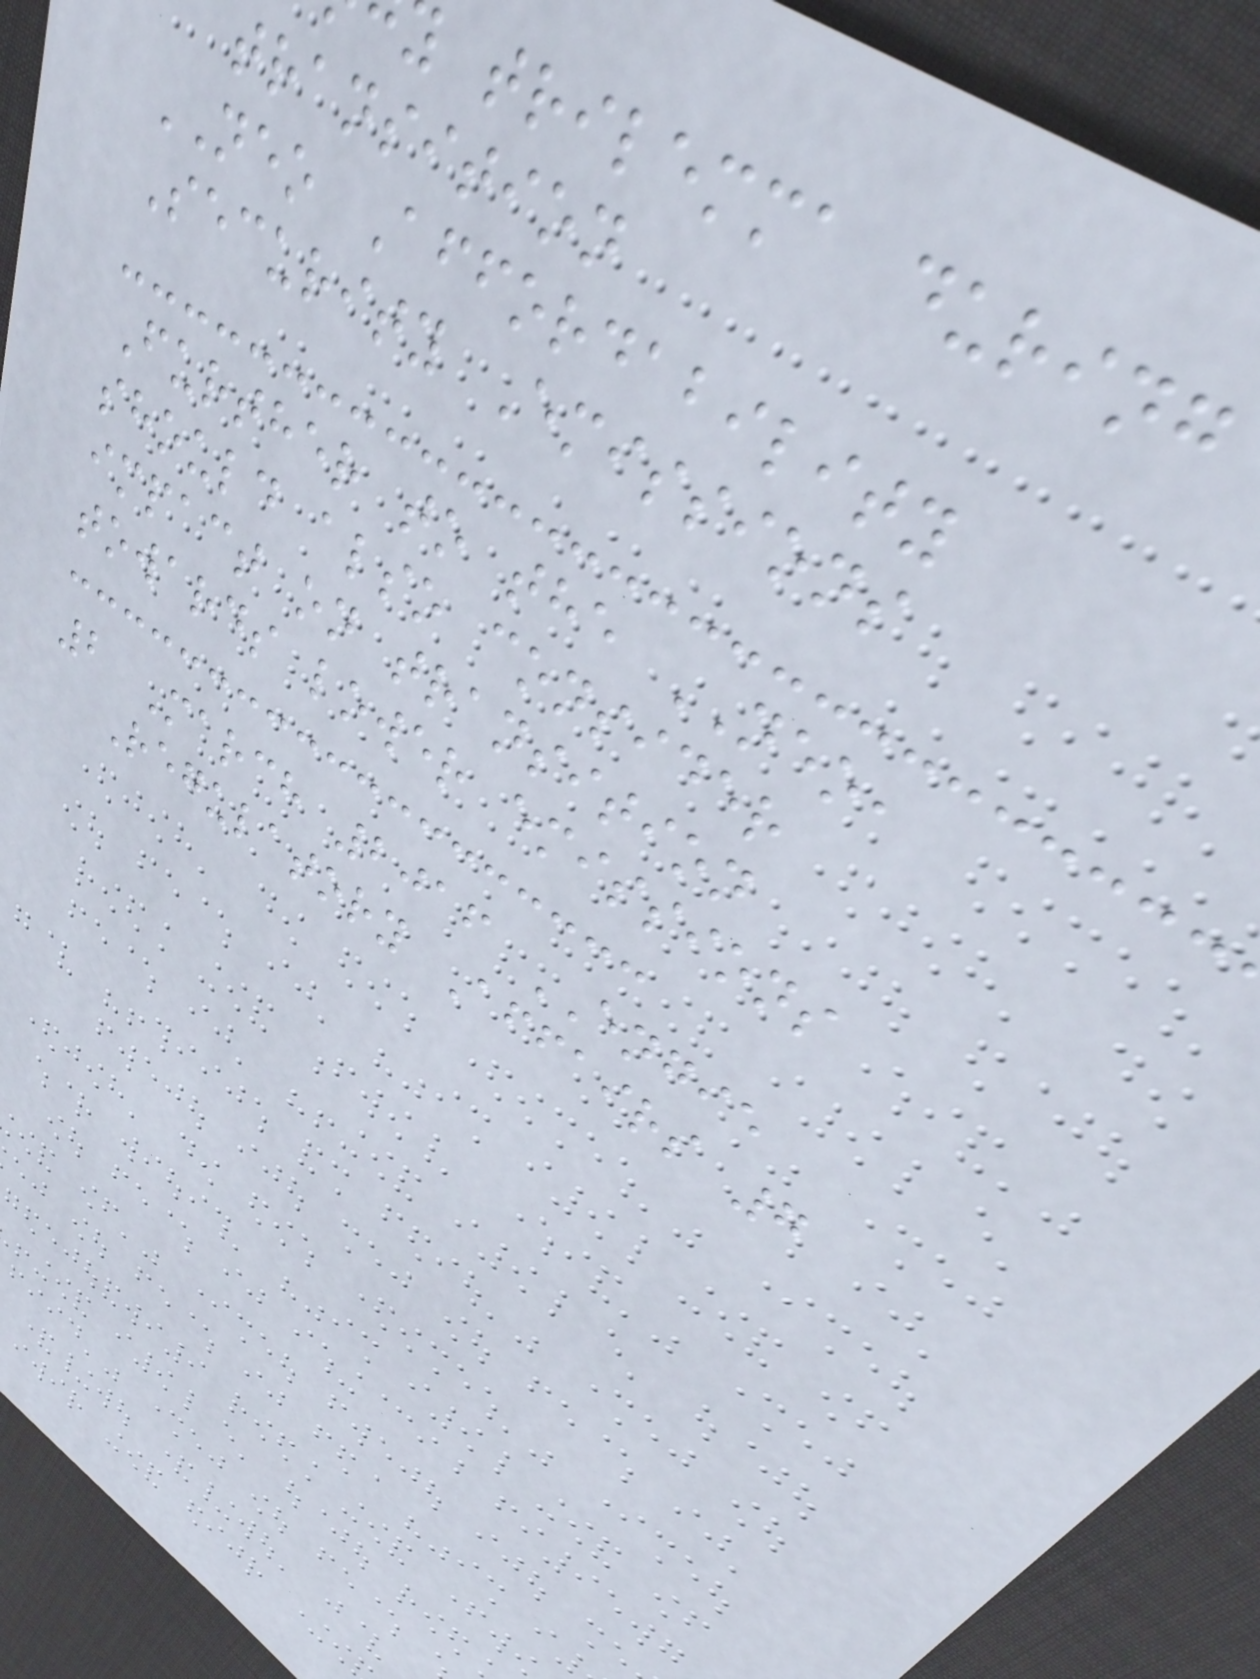trilemma during
transition
NEO Affordability
Security Emissions
Further to the NEO,
should also consider
impact on transition
towards lower emissions
2 March 2016 ENGIE
Regulatory Affairs 7
